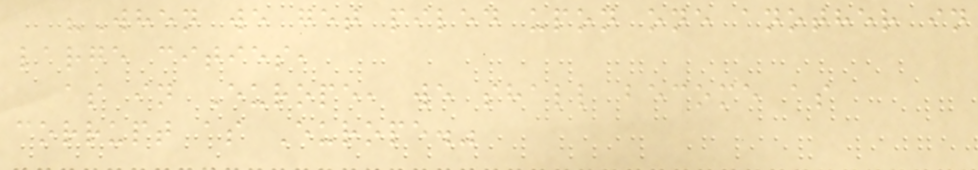"When we get piled upon one another in
large cities,
as in Europe, we shall become as
corrupt as Europe."
